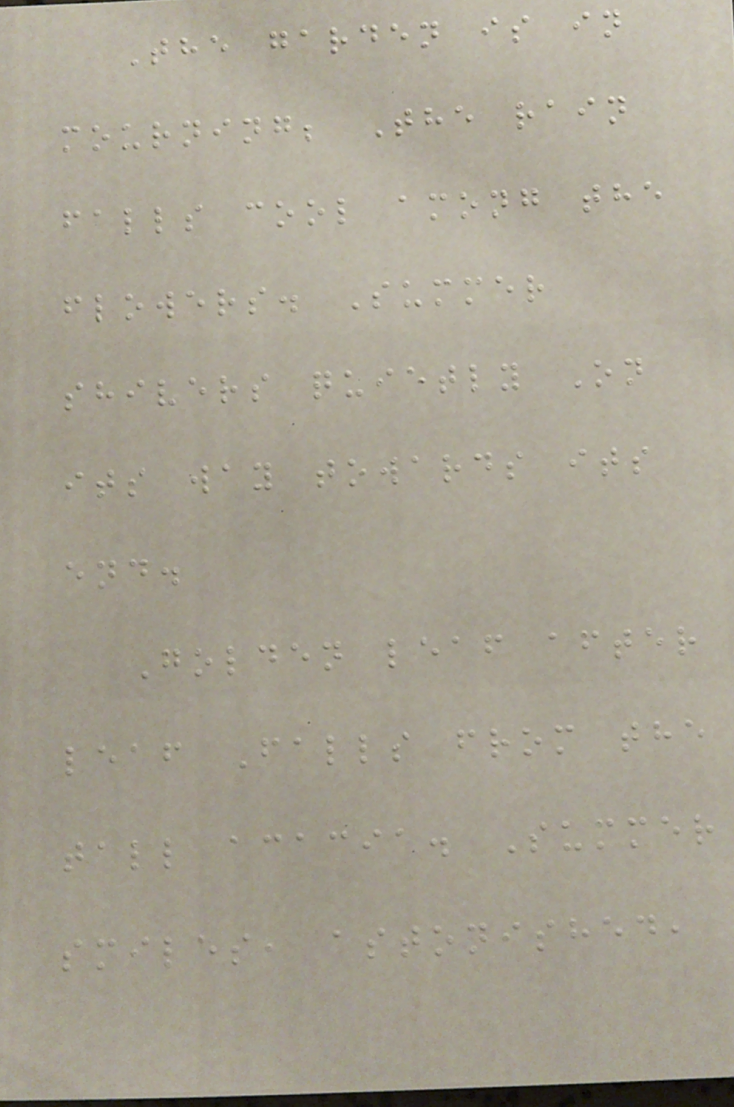The garden is in
mourning; The rain
falls cool among the
flowers. Summer
shivers quietly On
its way towards its
end.
Golden leaf after
leaf Falls from the
tall acacia. Summer
smiles, astonished,
